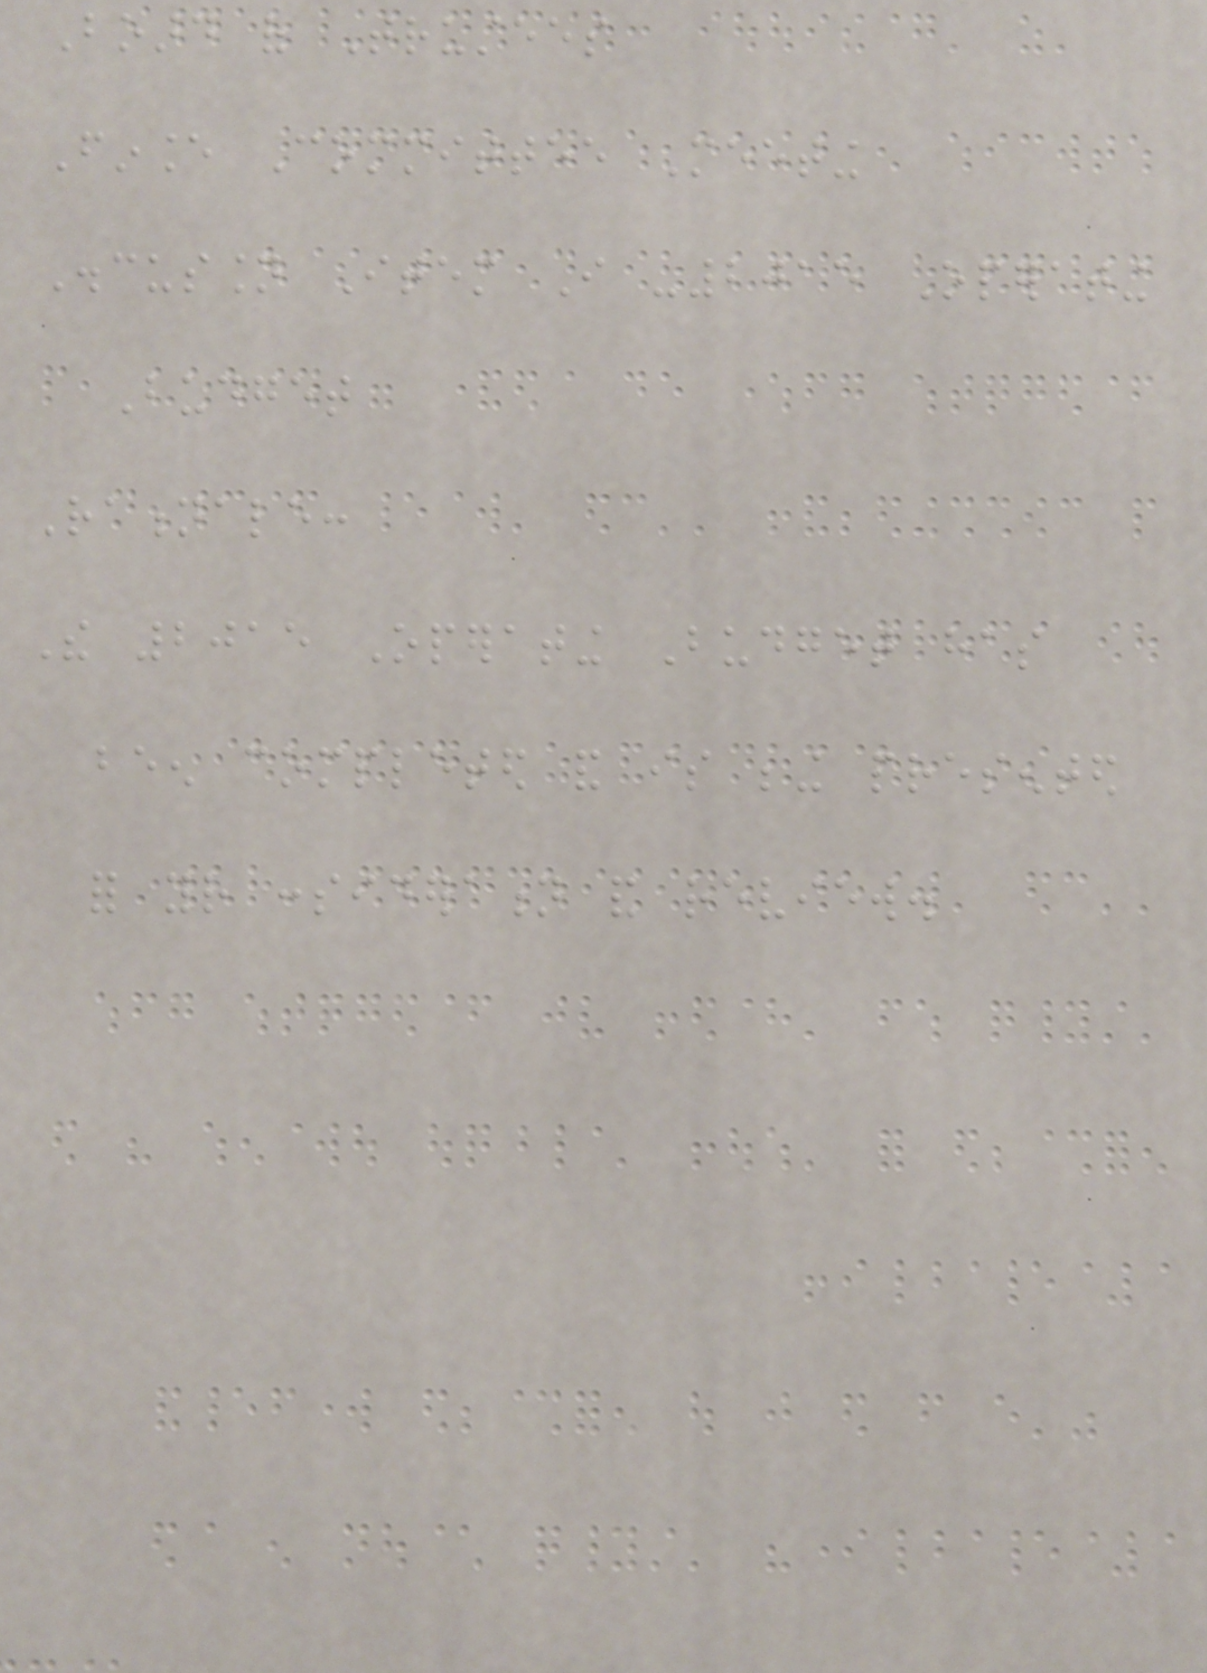Board of Trustees
Finance Committee Meeting
Discussion Item I -2015 Operating
Budget
Rationale:
The 2015 Operating Budget has
been completed and is being presented
for your consideration and review.
